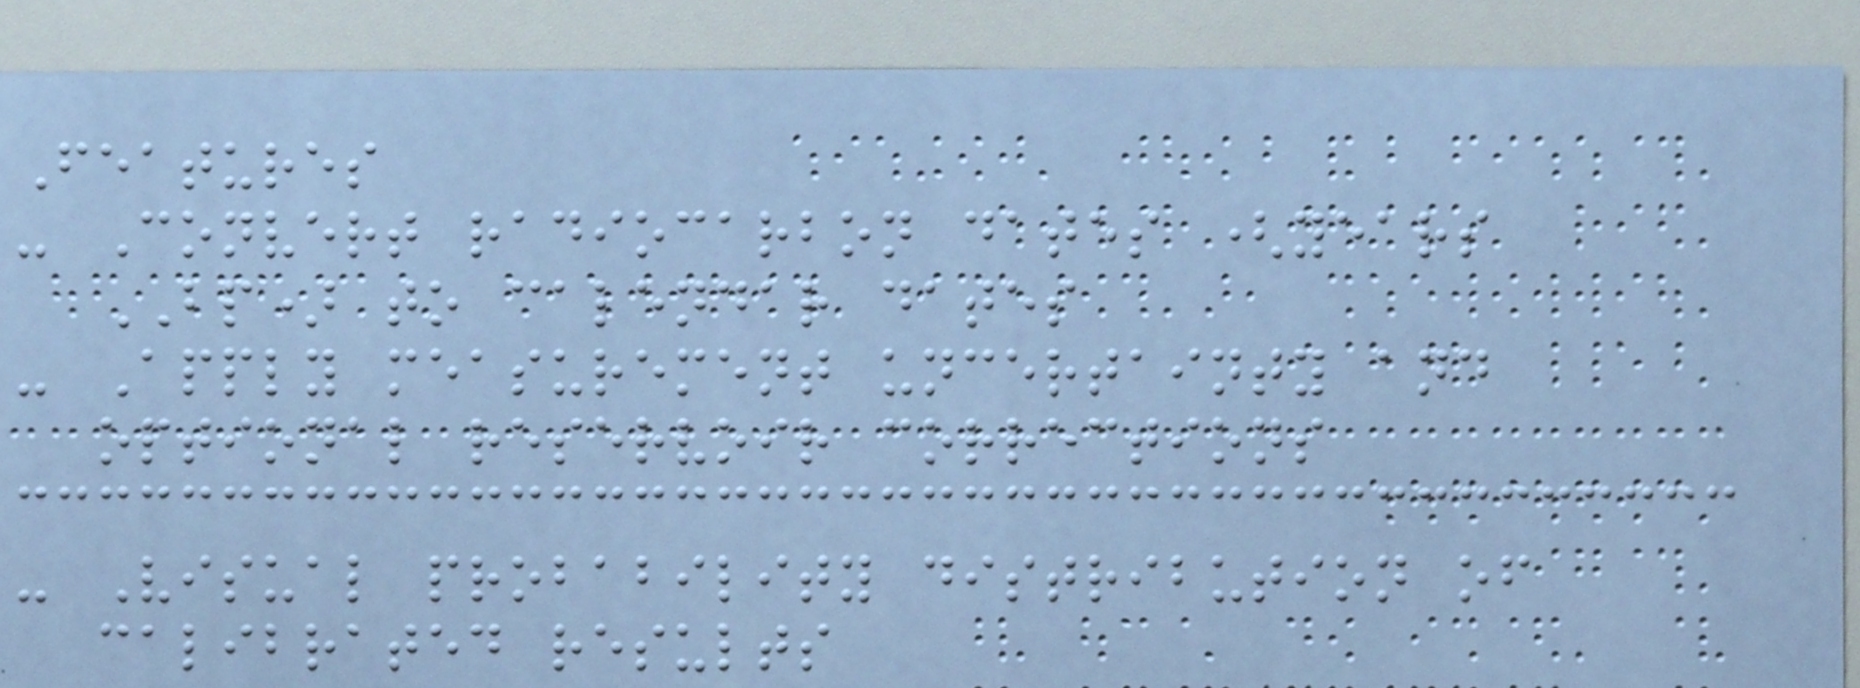Features
- Convert radiocarbon dates (years
BP) to calendar dates
- Apply measurement uncertainty and
optional reservoir corrections
- Visual probability distribution of
calibrated results
